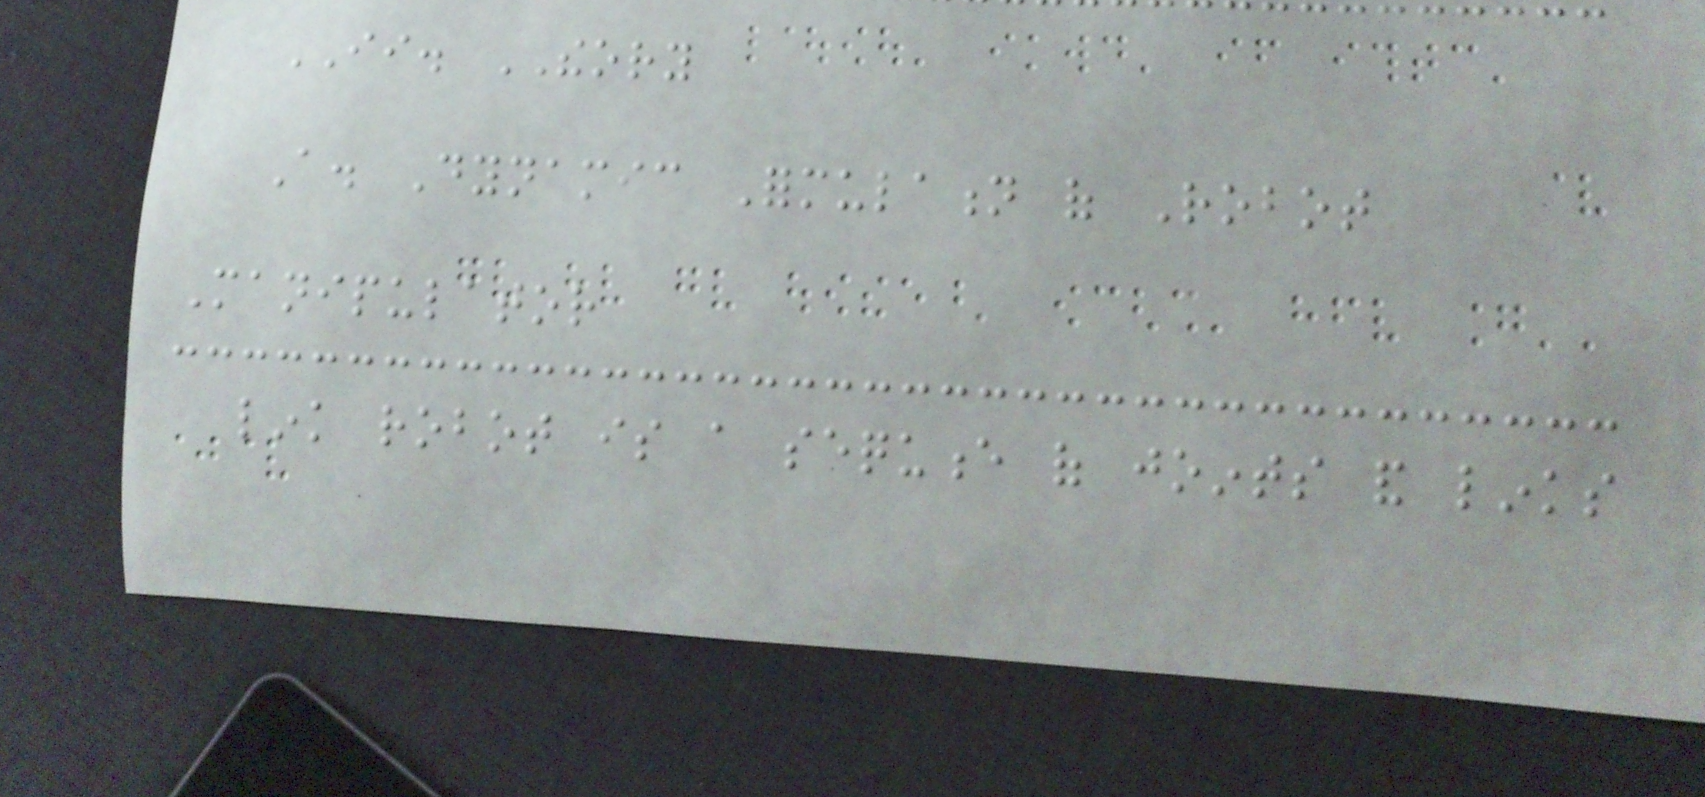II. THEORY
A. Dynamic Formulation of Robot
Manipulator
link robot is a sequence of joints and links
